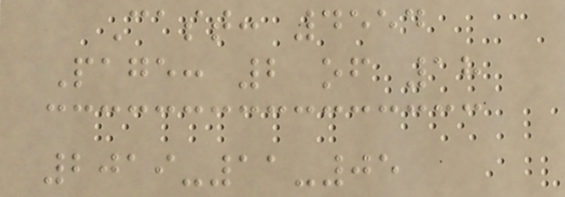Cast: 4554
Page: 2 of 18
2019-11-05
